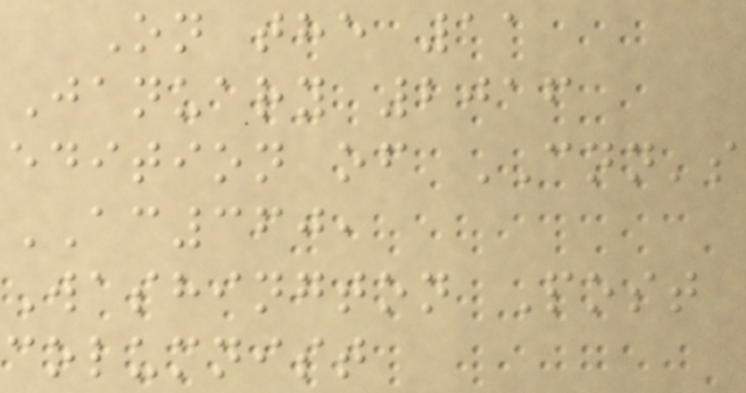On the 11
January 2016
edition of CNN's
AC360,
Washington Post
columnist
